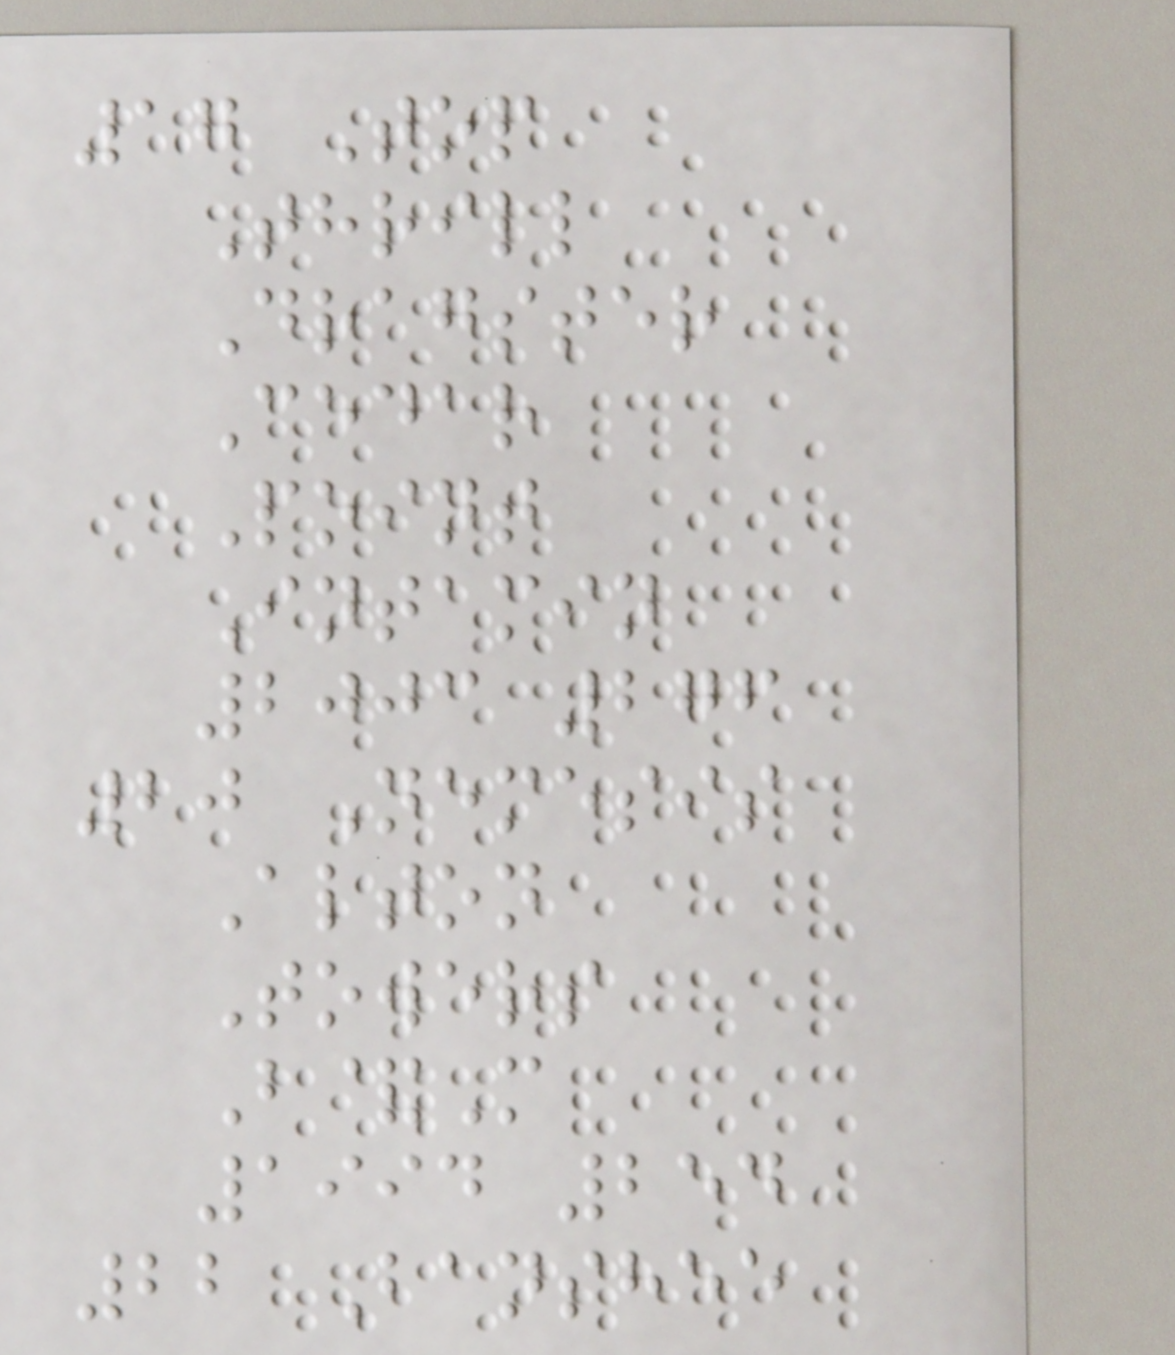17 Top
Thrill
Dragster
Cedar
Point
Intamin
2003 276
20 Nemesis
Alton
Towers
B&M
1994 254
22 Banshee
